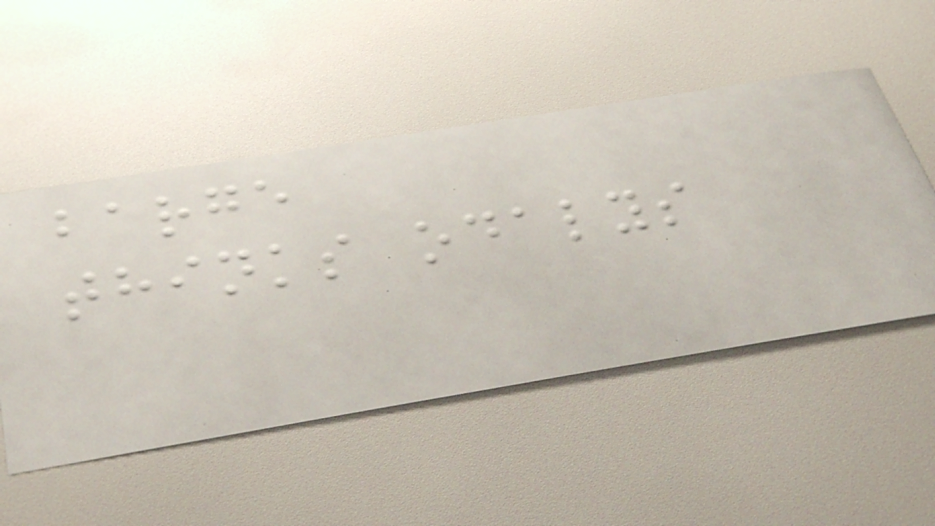barge
thinks odalys
